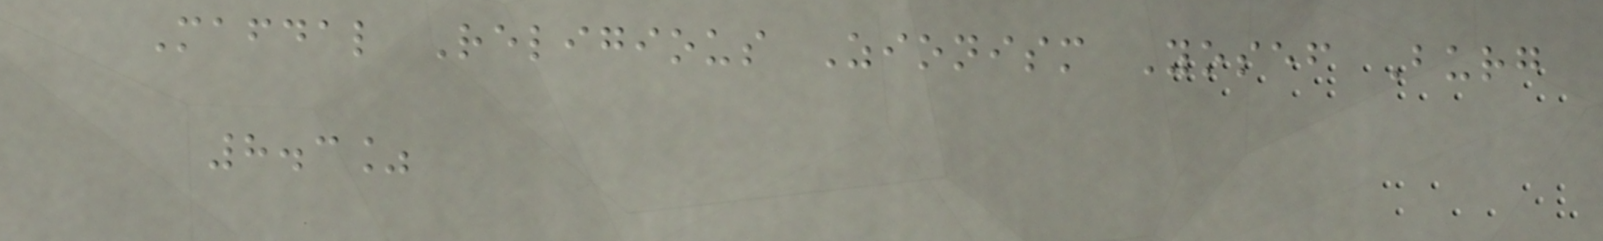Mafdal Religious Zionism Yosef Burg
8.3%
